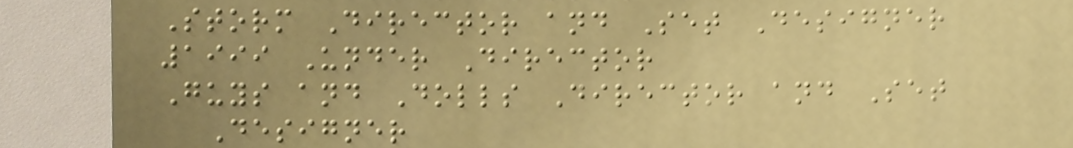Storm Director and Set Designer
1999 Under Director
Guys and Dolls Director and Set
Designer
